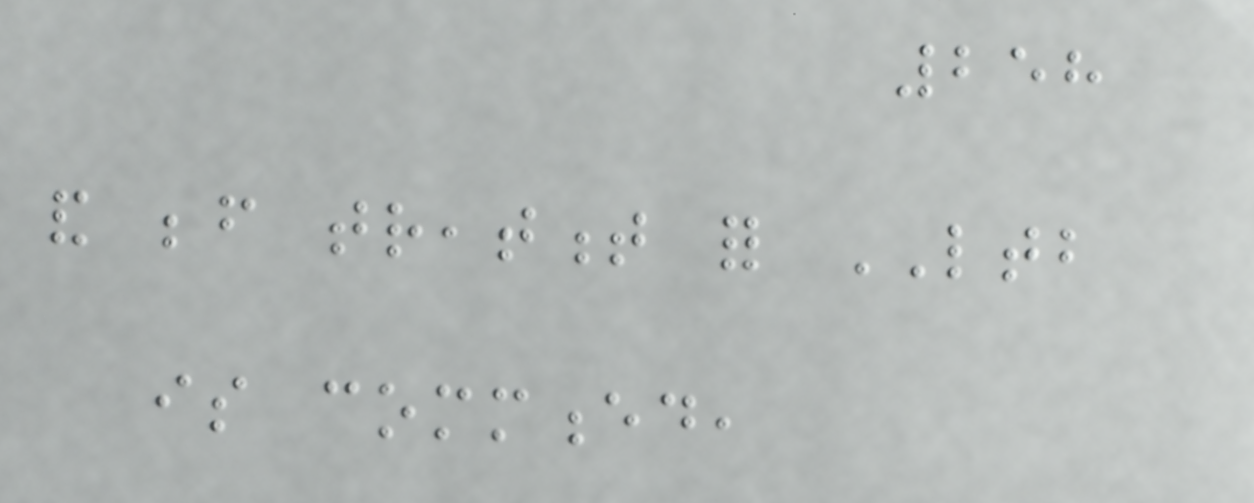258
and before treatment for LTB
is commenced,
